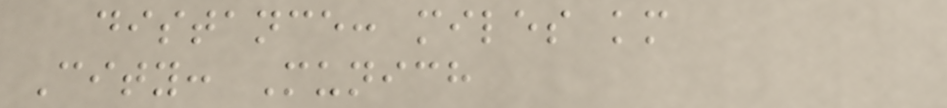distance: miles km
City: Munich
